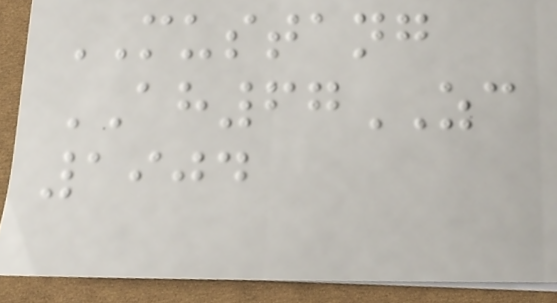MUSTANG
AH67ZC
1904
